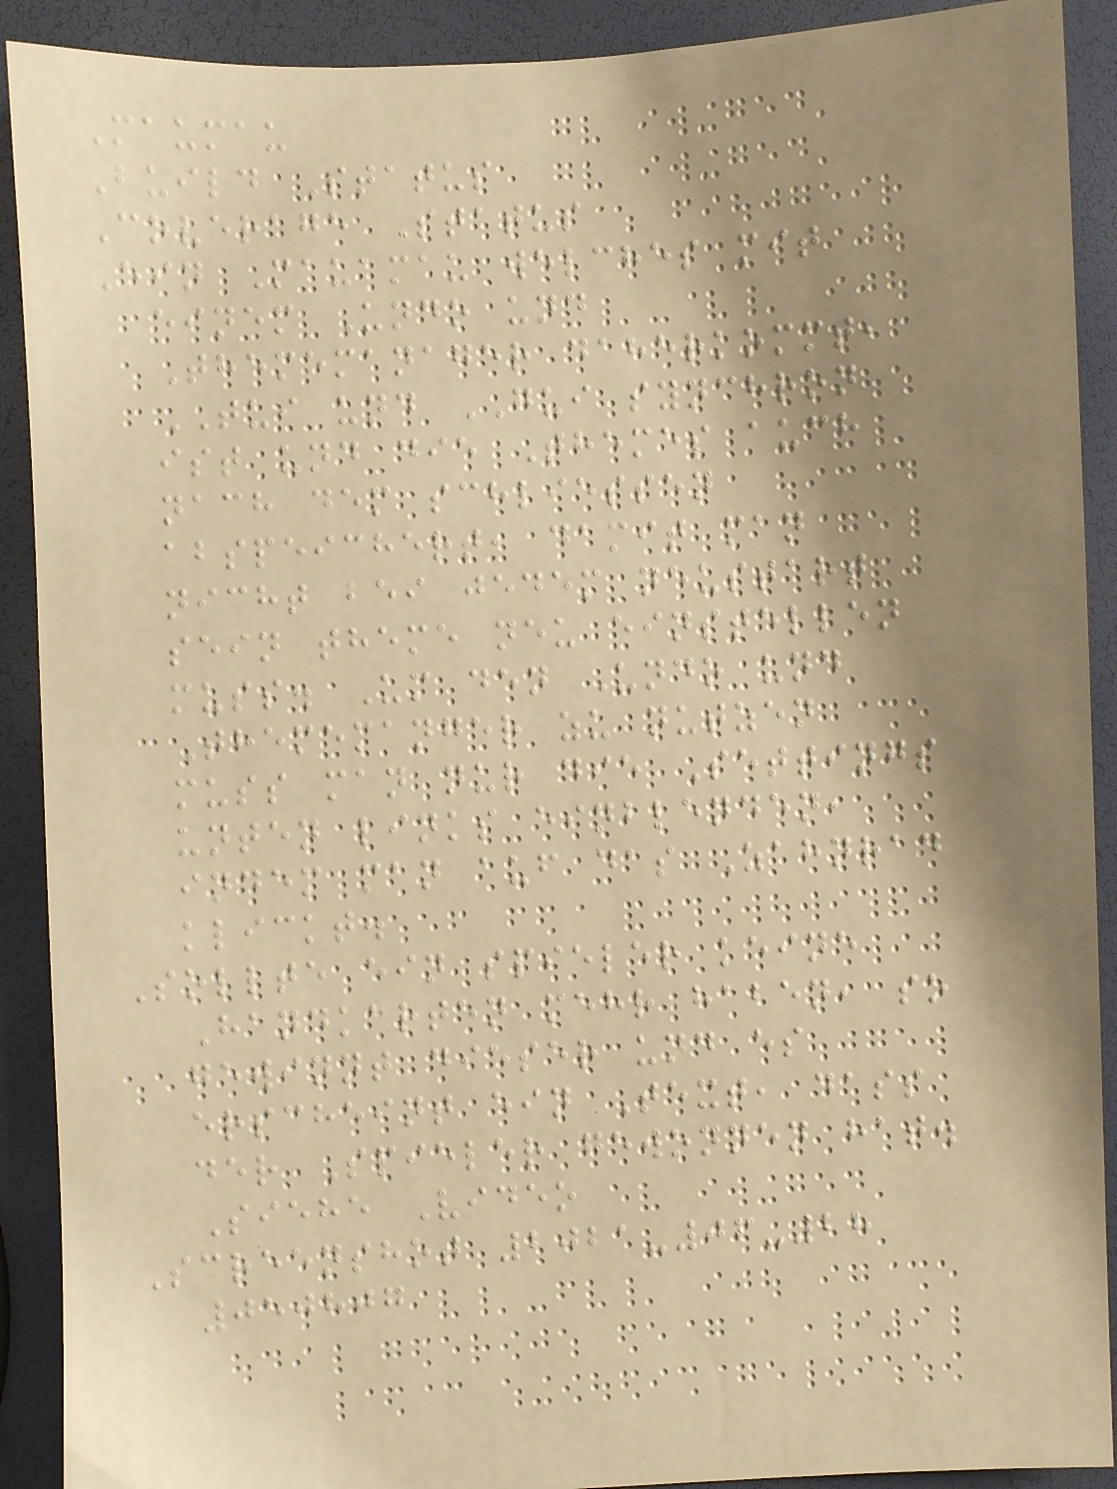Maumau
Build Status
Coverage Status
Ein Mauamau welches mit
einem Undo und
Thememanager daherkommt,
TUI und GUI synchron
ist und die Themes auch
nach dem schliessen
abspeichert, damit man
nicht bei jedem neustart
sein theme neu einstellen
muss. Um den Undo und
Thememanger zu nutzen
muss man nur die Settings
unten links einblenden,
indem man auf das Zahnrad
klickt.
Sollte ein spieler keine
Handkarten mehr haben, so
gewinnt dieser und es
erscheint ein Text, dass
der Spieler gewonnen hat.
Siehe Video
Screenshot 2021-06-28
050807
